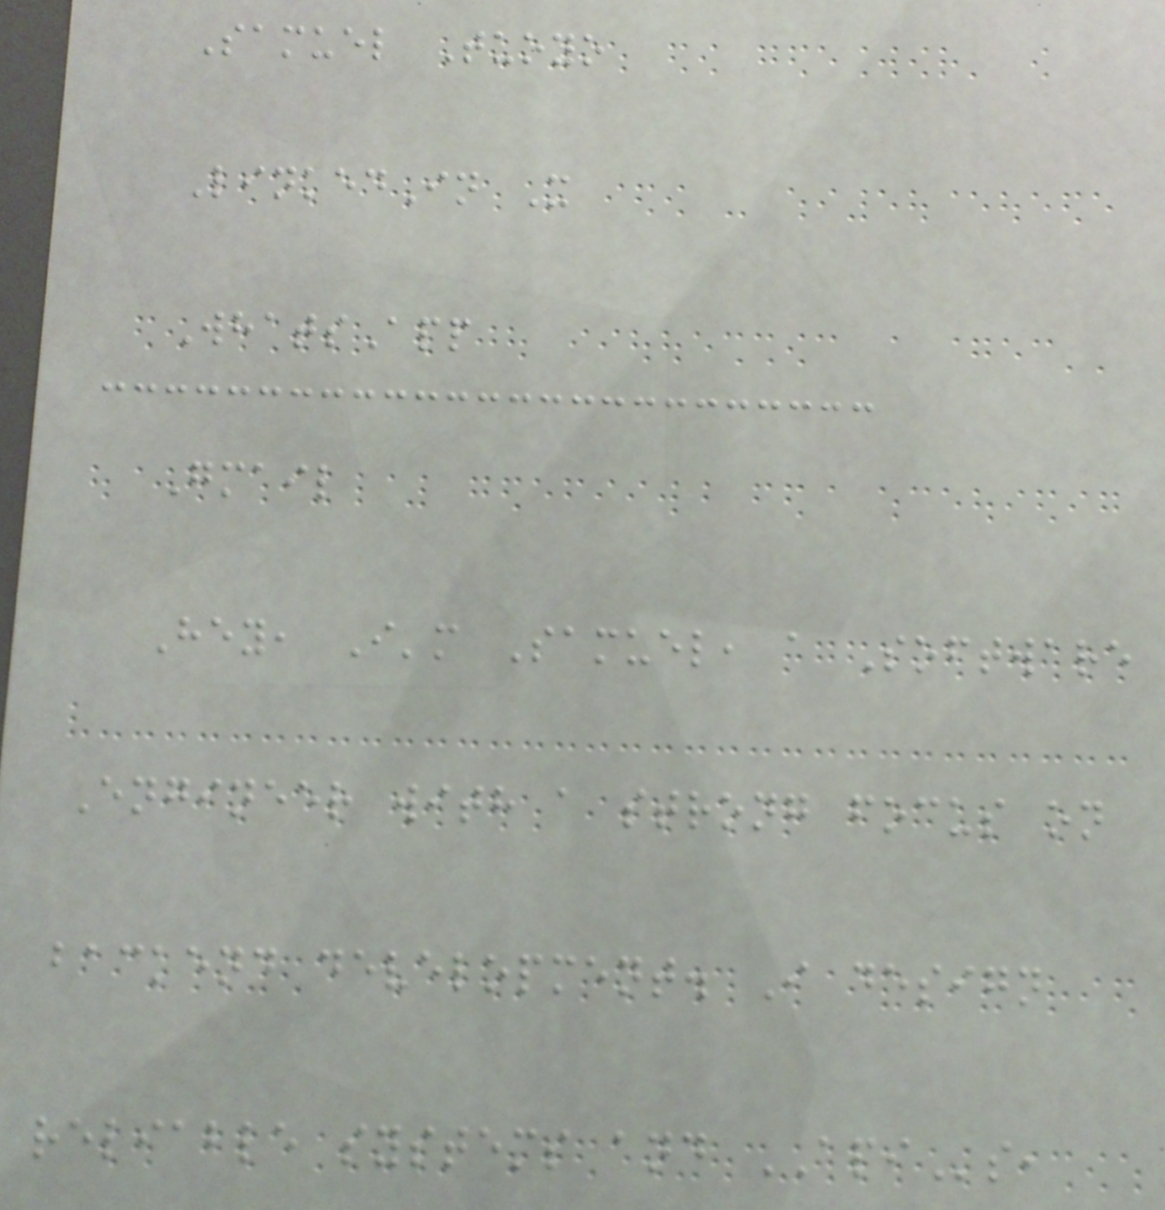Samuel Tuoyo
LinkedIn X
WhatsApp
Gmail
Hey, I'm Samuel, a Software
Engineer with a strong focus on
backend development. I design
reliable systems and APIs,
